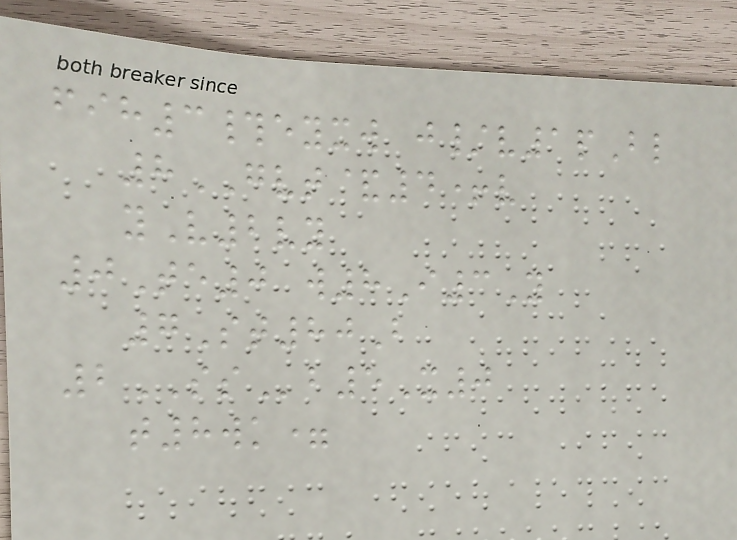fih3#eyxw j/v1pBl
8GVT&4+v
yV2vy
0Te0 w8I3Y
7St80B
2SSb5X0
t8wk=
